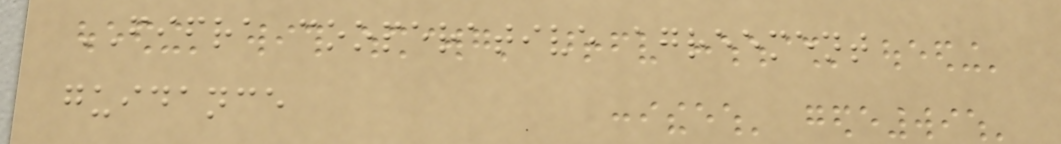FIFRA cooperative agreement
guidance
